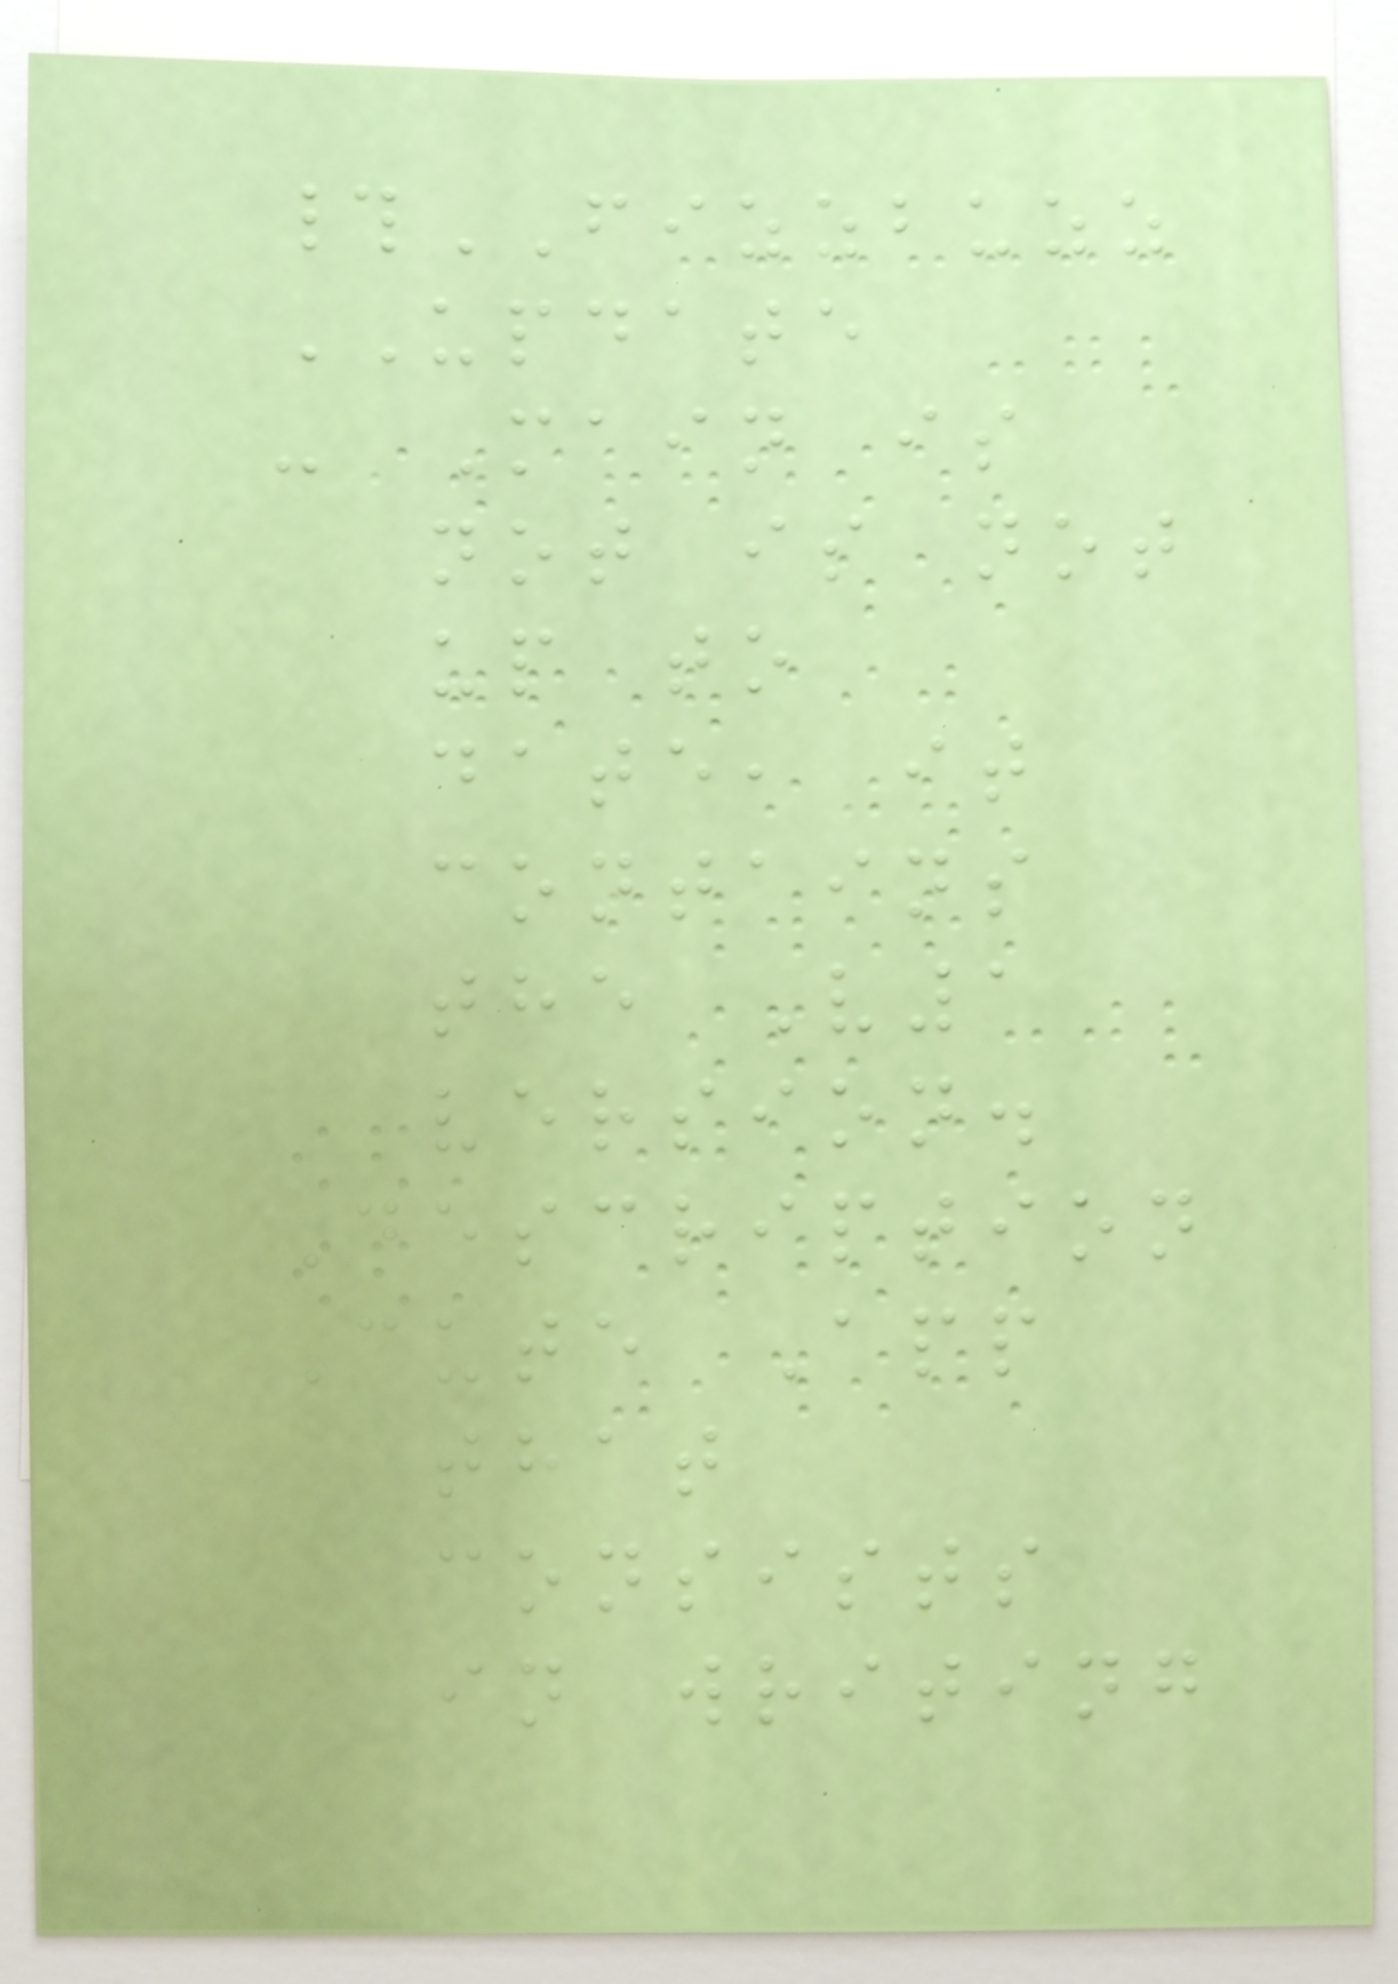#FIZZBUZZ
UPDATE
- Main is
not is not
up to
date, it
contains
the V1
version.
Description
Cute App
that
consists
in writing
